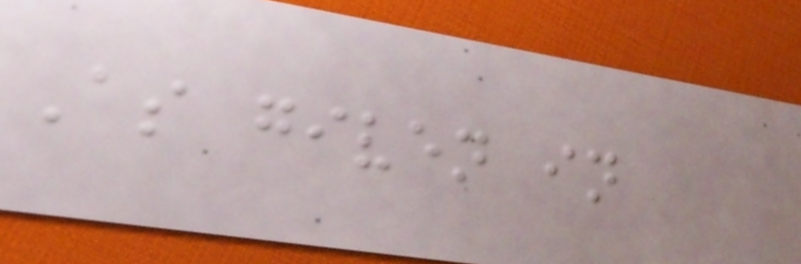As given in
